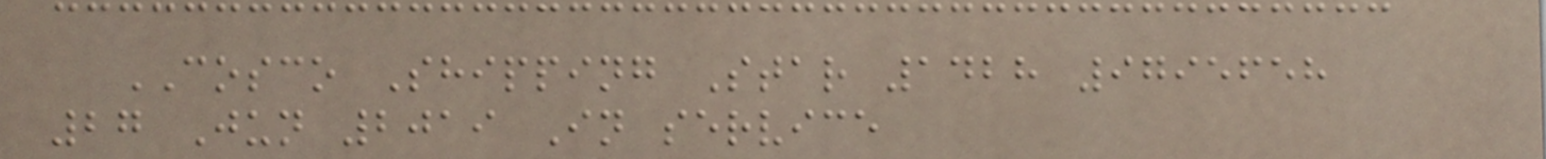COSCO Shipping Star 1428 9795658
27 Jun 2019 In service
